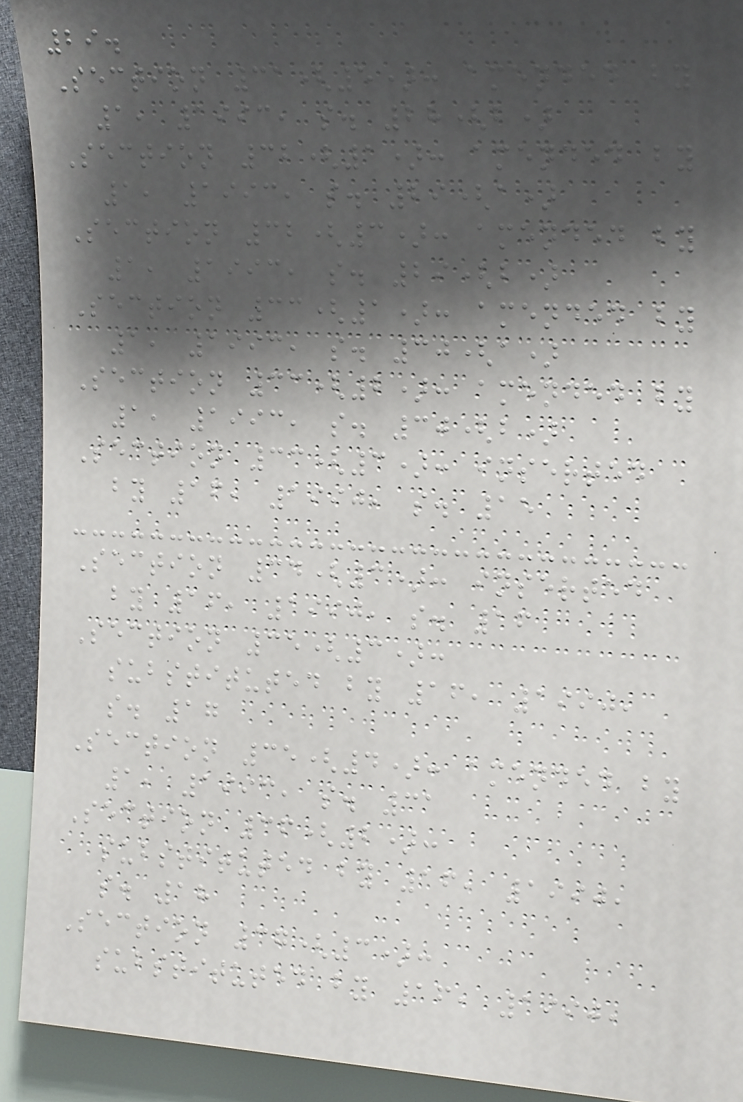29.
Section 31(5): amended by
1, 1993, s. 28(b)
Section 32(1): amended by
1, 1993, s. 29(a)
Section 32(3): amended by
1, 1993, s. 29(b)
Section 33(1): amended by
1, 1993, s. 30(a)
Section 33(2): amended by
1, 1993, s. 30(b)
Section 33(3): inserted
by 16, 1990, s. 15
Section 34(3): inserted
by 16, 1990, s. 16
Section 35(3):
substituted by 16, 1990,
s. 17
Section 35(4): amended by
1, 1993, s. 31
Section 36(2):
substituted by 16, 1990,
s. 18
Section 37(3):
substituted by 16, 1990,
